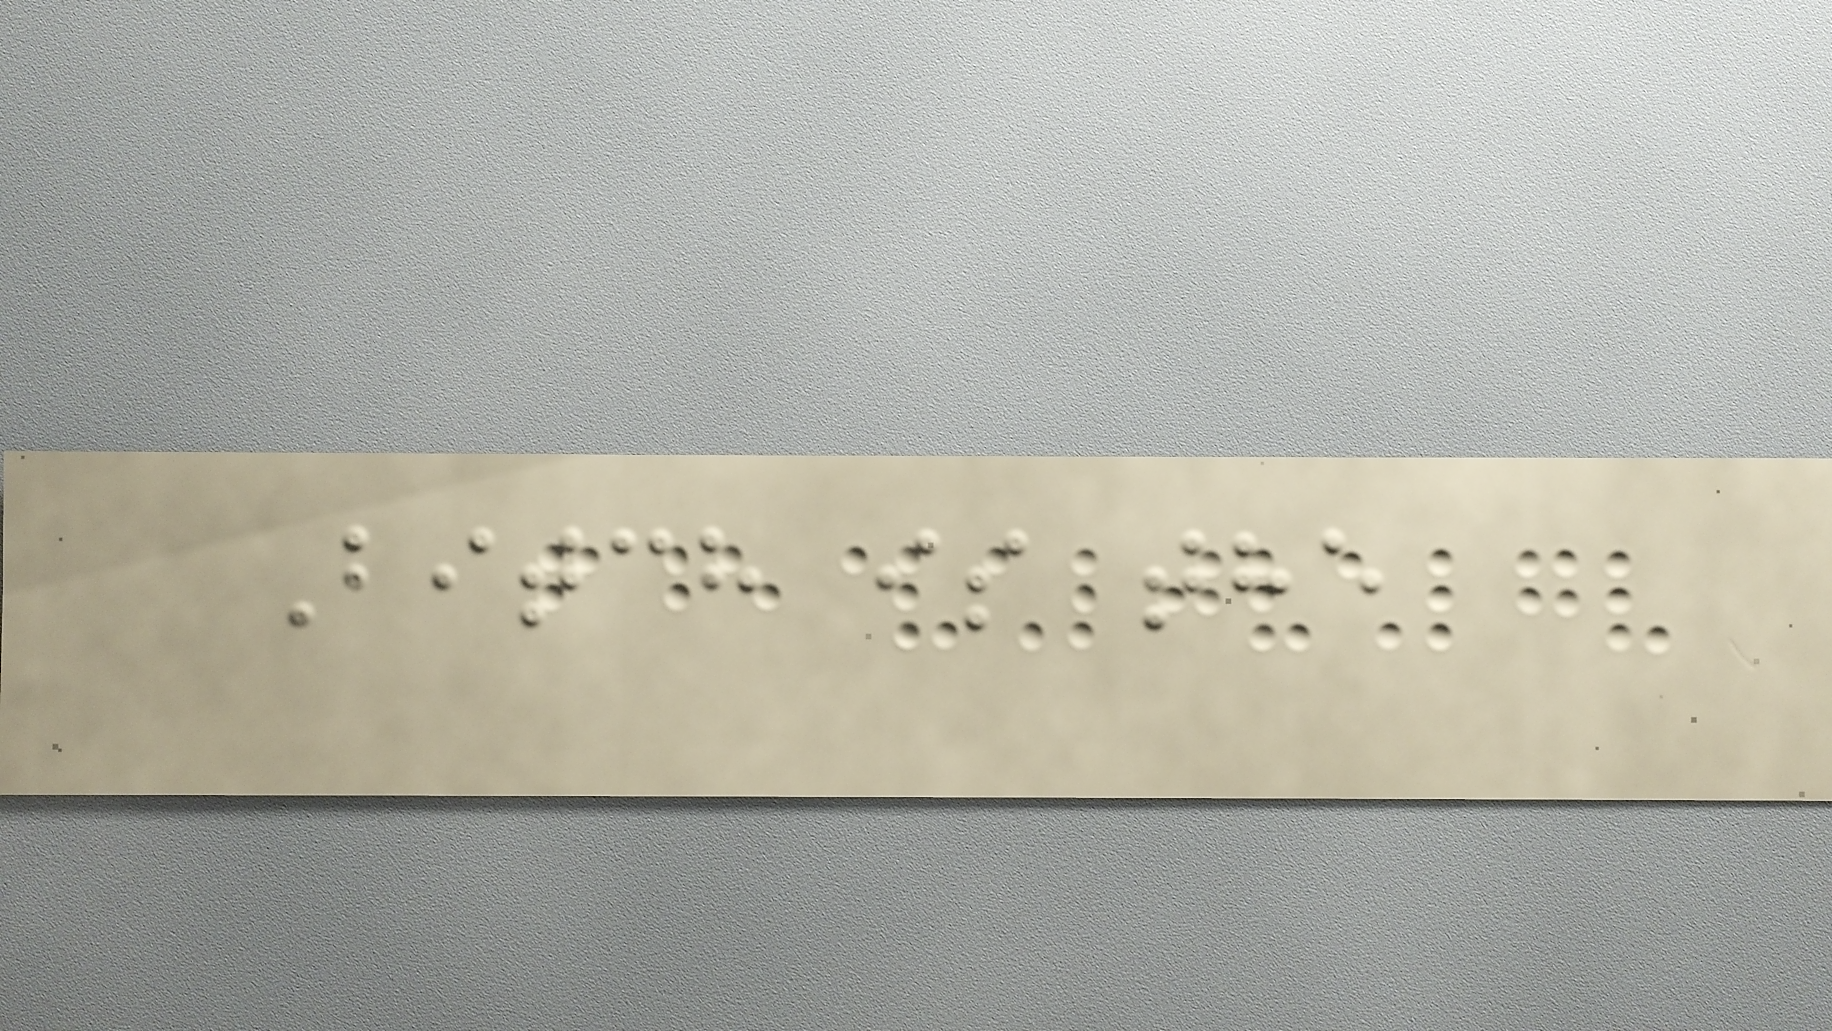Bitch is the
